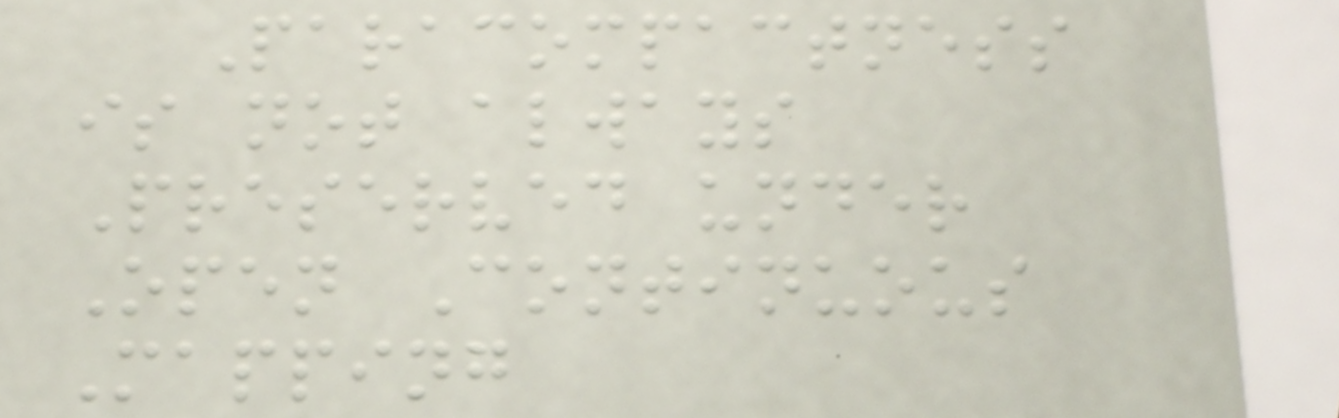Paracompactness
is not always
Preserved under
Open Continuous
Mapping
